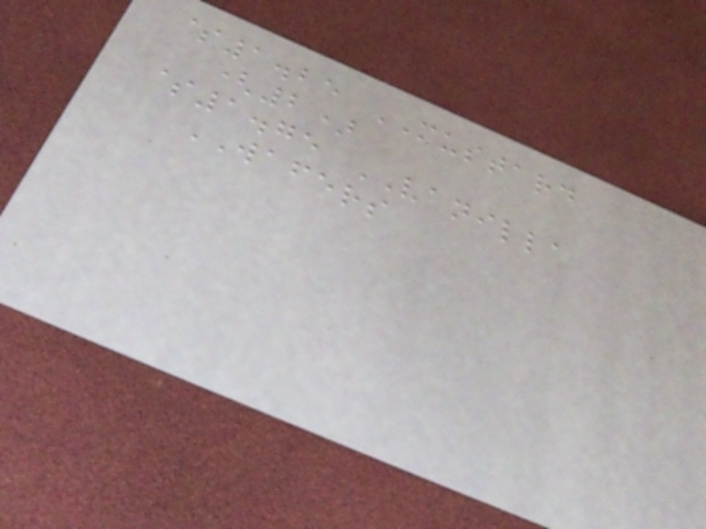$1.25 MUSTARD
(2)
$1.75 VANILLA
WAFERS
